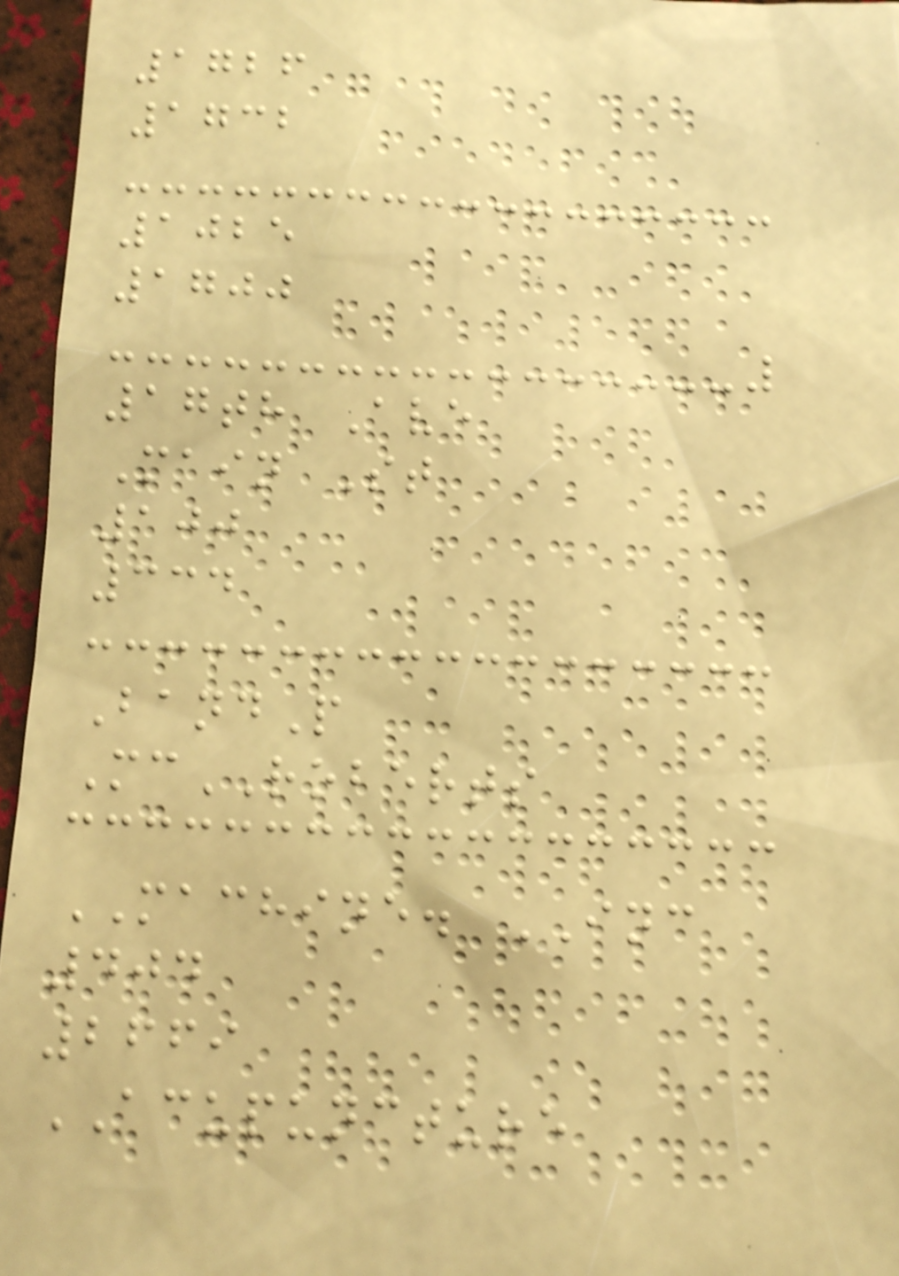1726
1732
1025
1700
17th Ave
Main St
100
334
BandP
McROBERTS
MACHINE. INC
404
2669
ACUPUNCTURE
